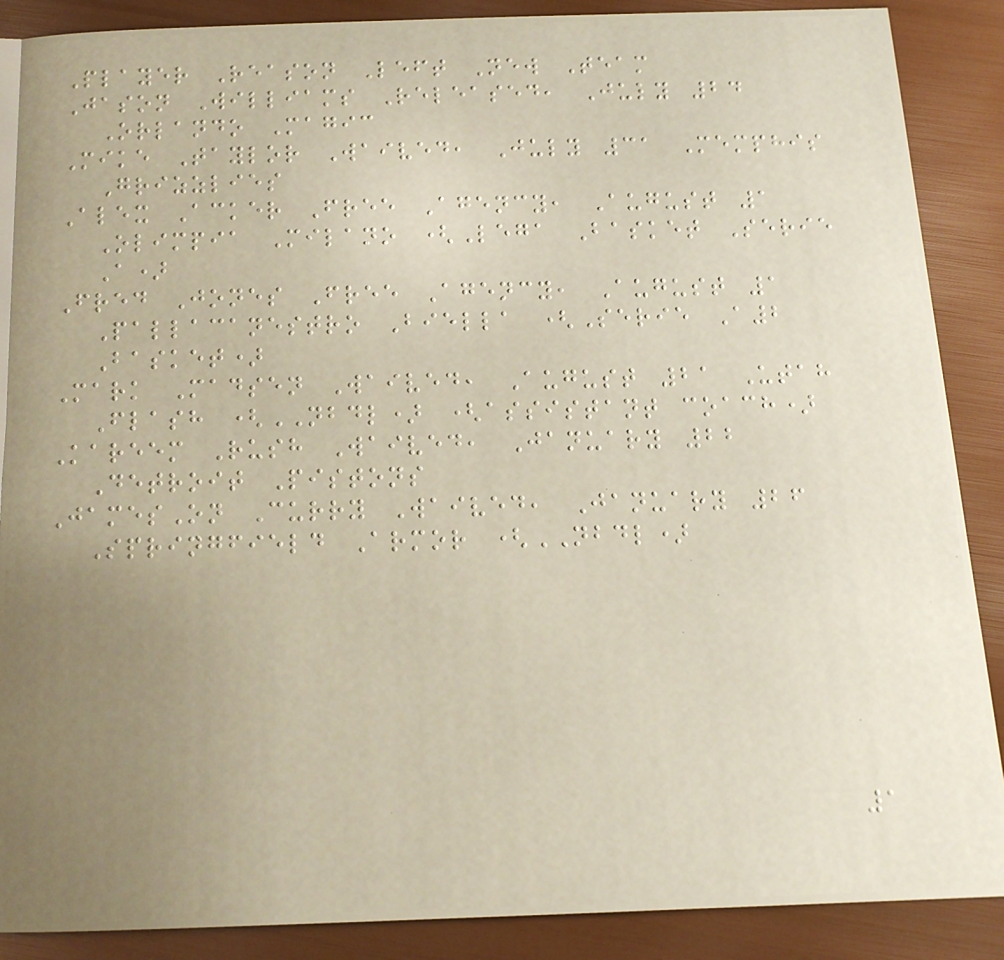Player Reason Left New Team
Jason Williams Released, July 24
Orlando Magic
Mike Taylor Waived, July 31 Memphis
Grizzlies
Alex Acker Free Agency, August 1
Olimpia Milano (Lega Basket Serie
A)
Fred Jones Free Agency, August 1
Pallacanestro Biella (Serie A2
Basket)
Mark Madsen Waived, August 21 Utah
Flash (NBDL) (assistant coach)
Kareem Rush Waived, January 22
Detroit Pistons
JamesOn Curry Waived, January 26
Springfield Armor (NBDL)
1
